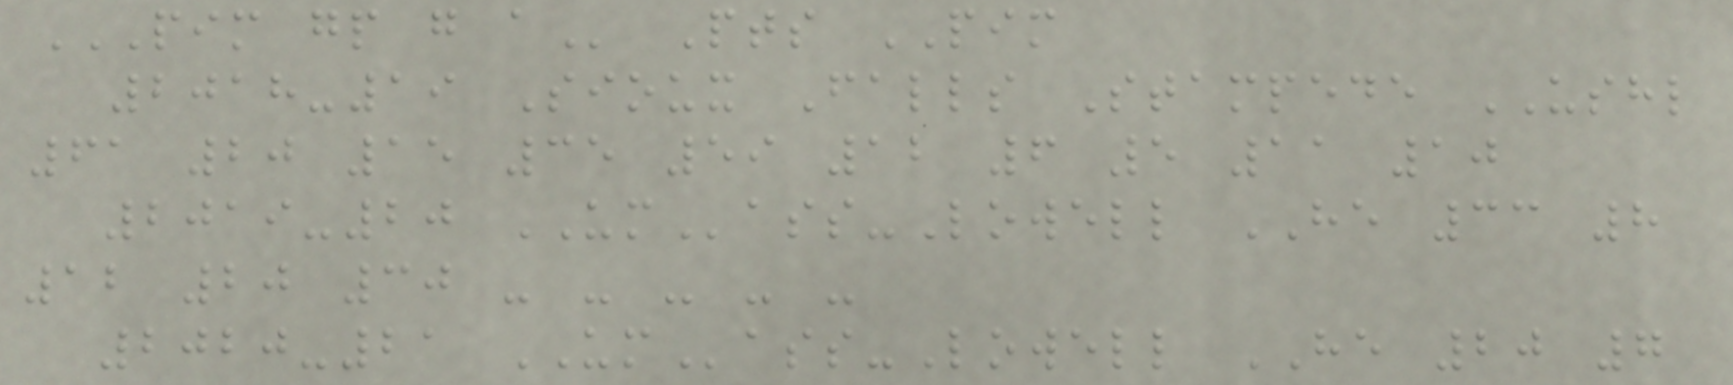PIM GP G A Pts PIM
2018-19 Sioux Falls Stampede USHL
61 20 15 35 59 12 6 5 11 10
2019-20 UMass-Lowell HE 33 8
12 20 30 - - - - -
2020-21 UMass-Lowell HE 20 7
